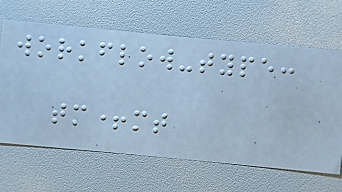workflow-type:
tm+mt
